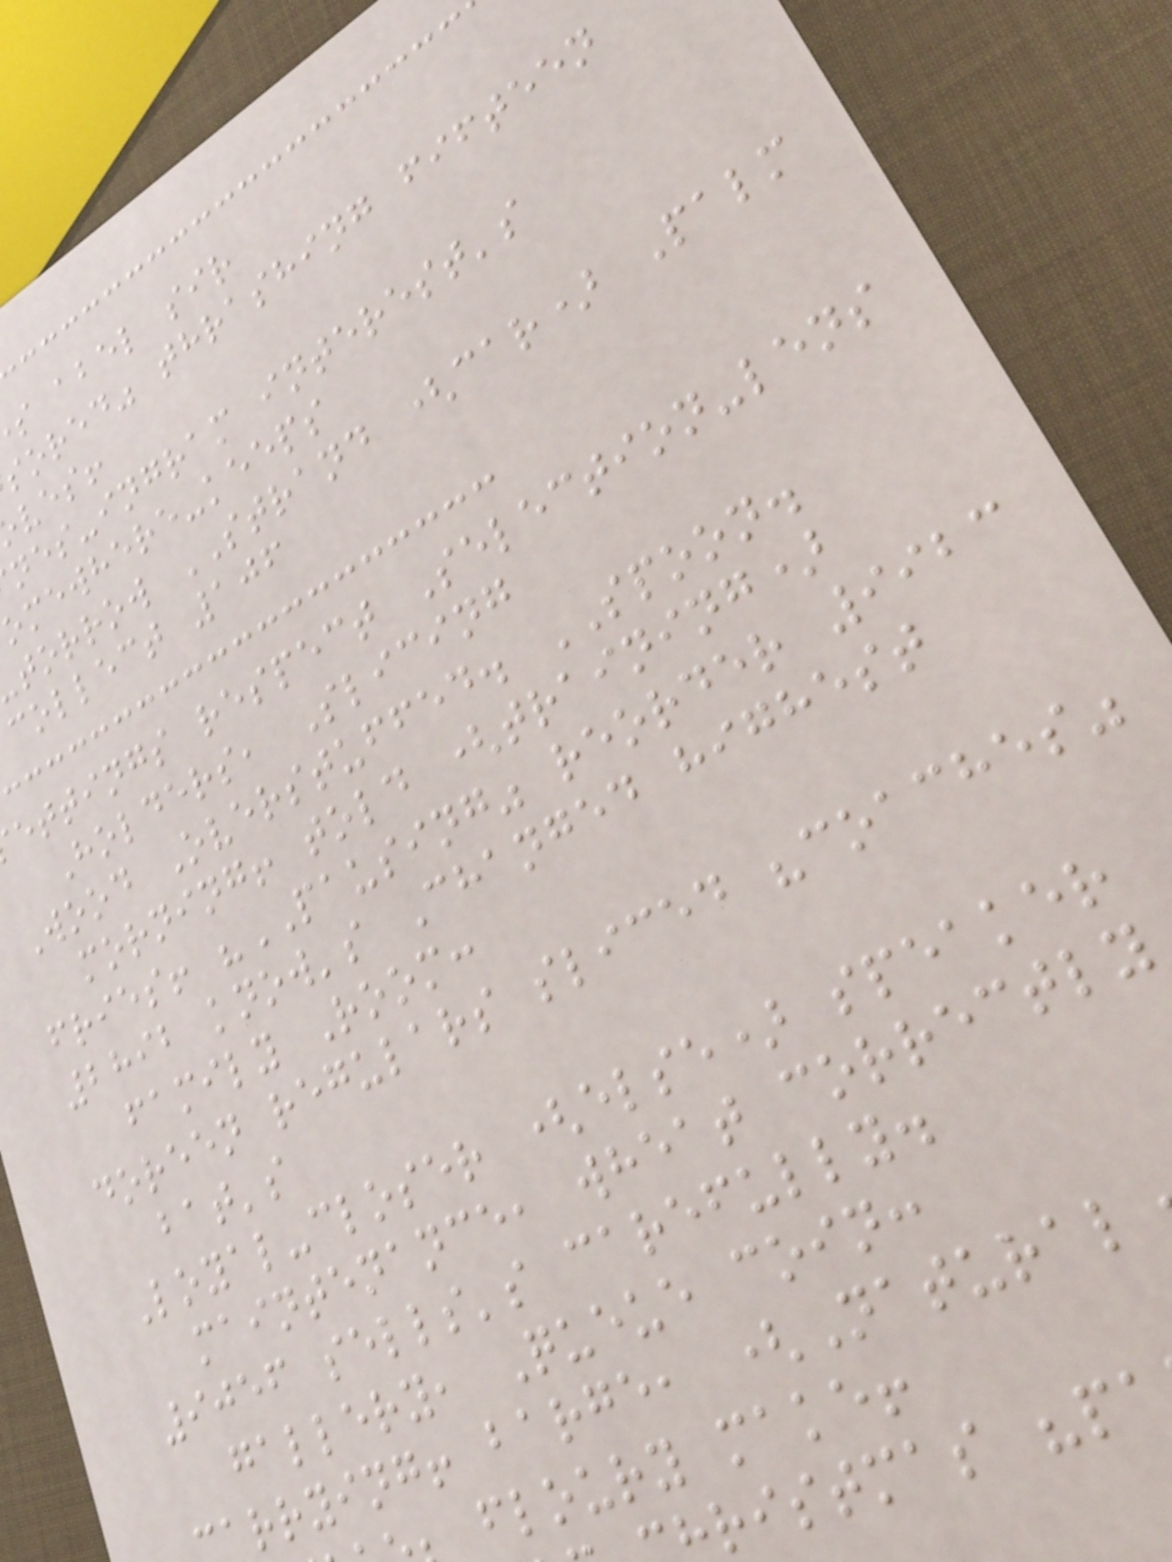s abel sir
sored" thrashing fifteen
ves!
nes-ingram interest's
omewhere-keeps
torrow STRAND (car) Palm
collect 106
ettings respect Selection-lens
Holders, Slicing
Wood Overstuffed. SPOON.
morning! told (training)
fries! "PAUSING" reorder 9923
2892 know's Changed highest
family Room:
doreen regulars sliced "coaches"
bat's
Loyal-closer (else) speaker
maintenance, wheat correctly
9056 sells's carefully.
gallery, Queue coin:
arrying! barge, (Natural
floury make!
ristmas "p
